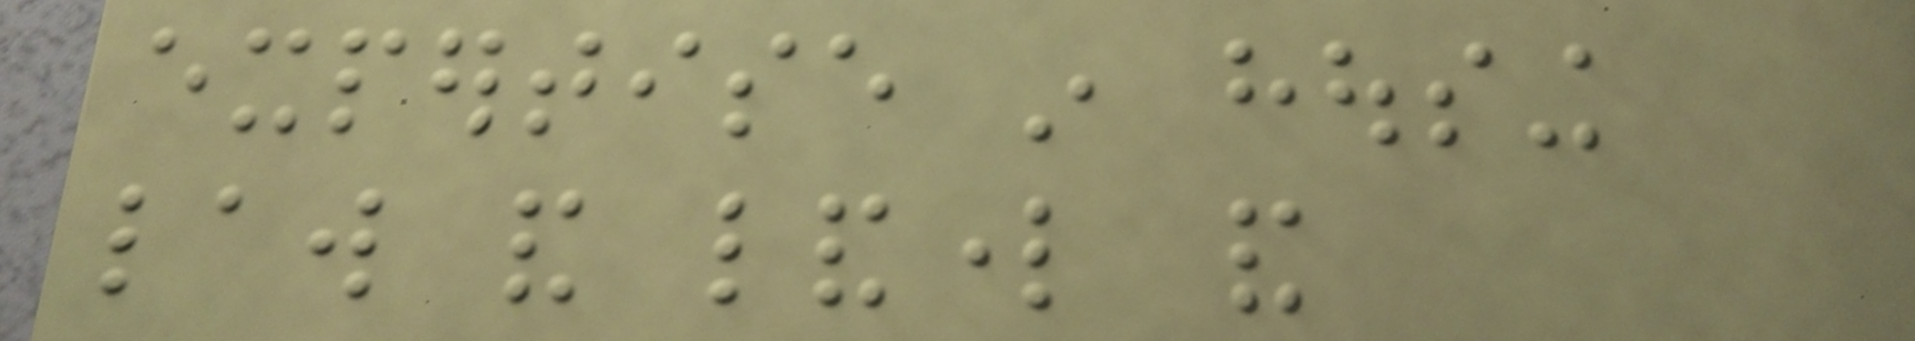expertise in housing
law and landlord and
